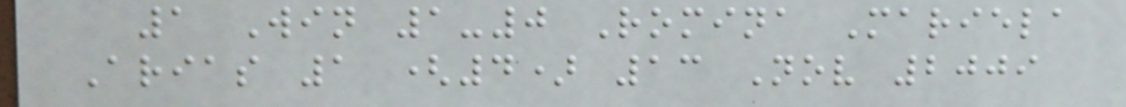1 Win 1-0 Romina Mariela
Arias 1 (4) 13 Nov 2009
